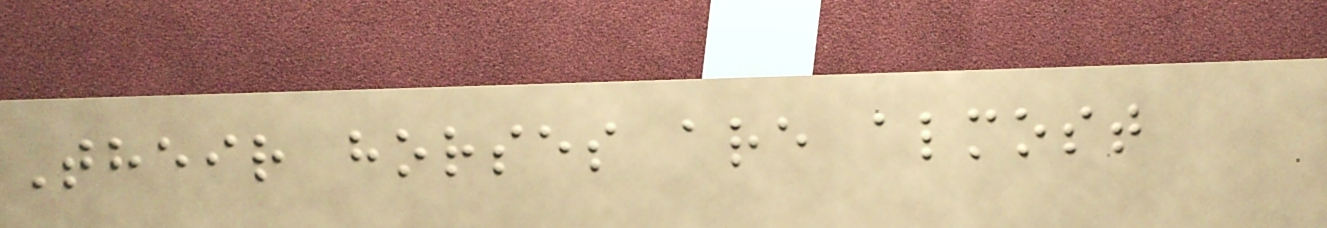Their horses are almost
